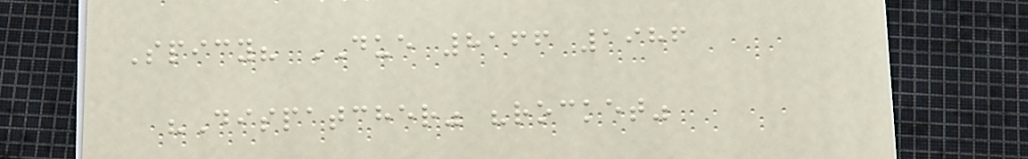Spicy? DUE 8166 1986
"Dispatcher" "rocket"
